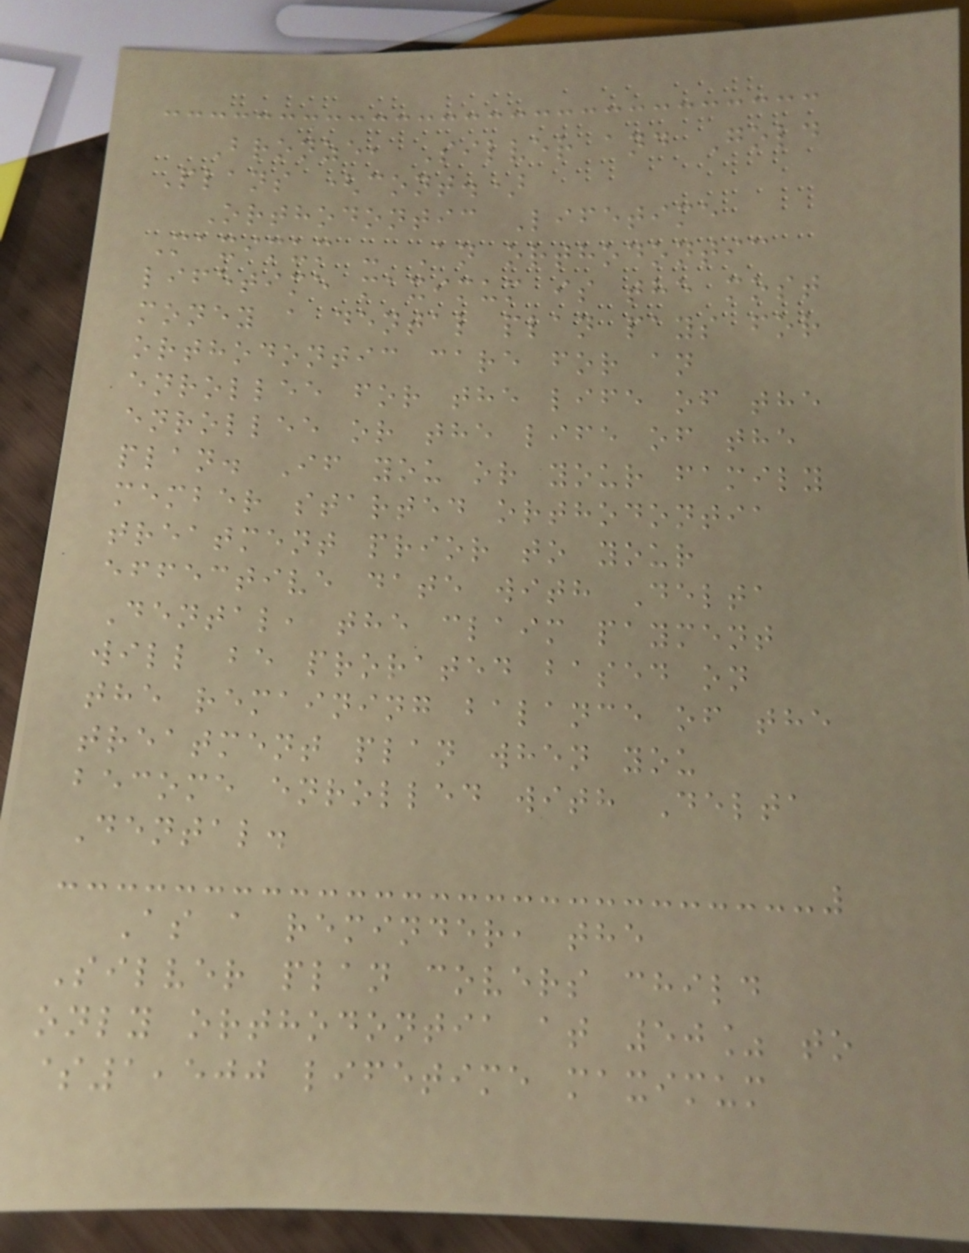Bronze, Silver and Gold
Plans (cont.)
Orthodontic Lifetime
Maximum - An orthodontic
lifetime maximum is the most
money a dental plan pays for
orthodontic care for an
enrollee for the life of the
enrollee or the life of the
plan. If you or your family
member started orthodontia
treatment prior to your
effective date with Delta
Dental, the claim payment
will be prorated based on
the remaining balance of the
treatment plan when you
become enrolled with Delta
Dental.
As a reminder, the
Silver plan covers child
only orthodontia at 50% to
$1,500 lifetime maximum
